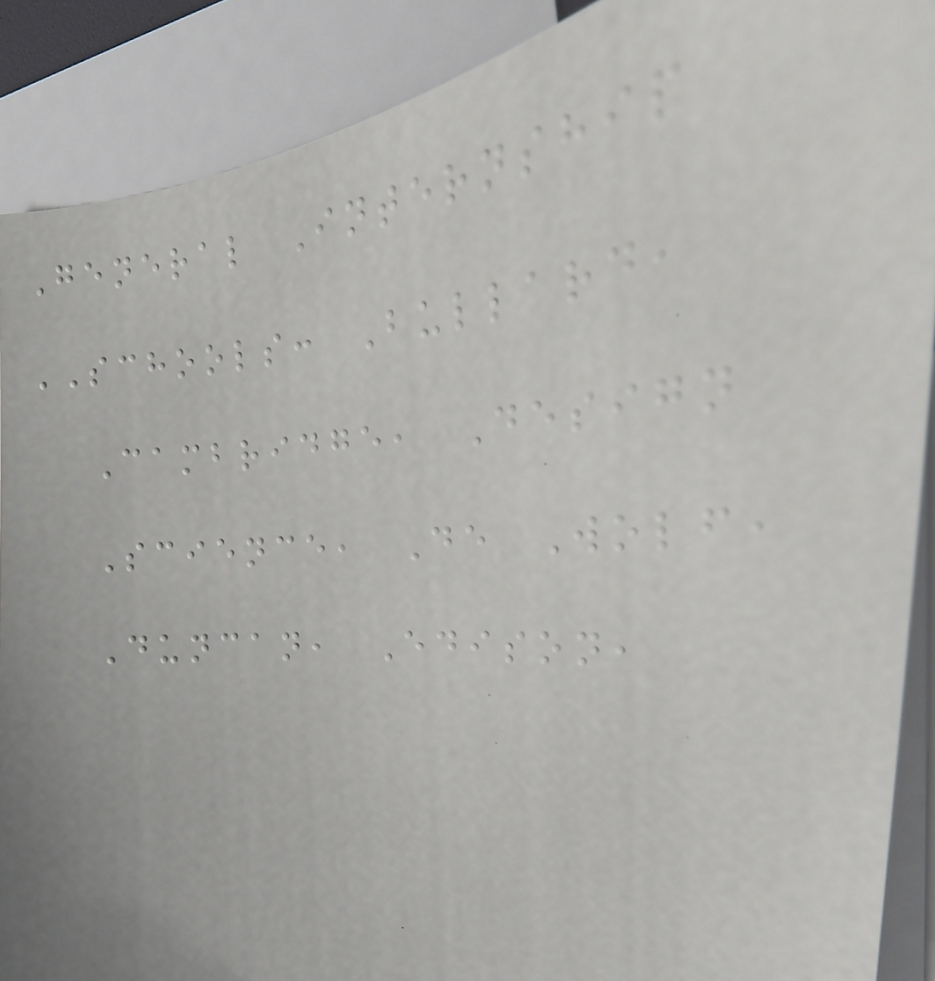General Internship
SCHOOLS: Bullard,
Cambridge, Design
Science, De Wolf,
Duncan, Edison,
